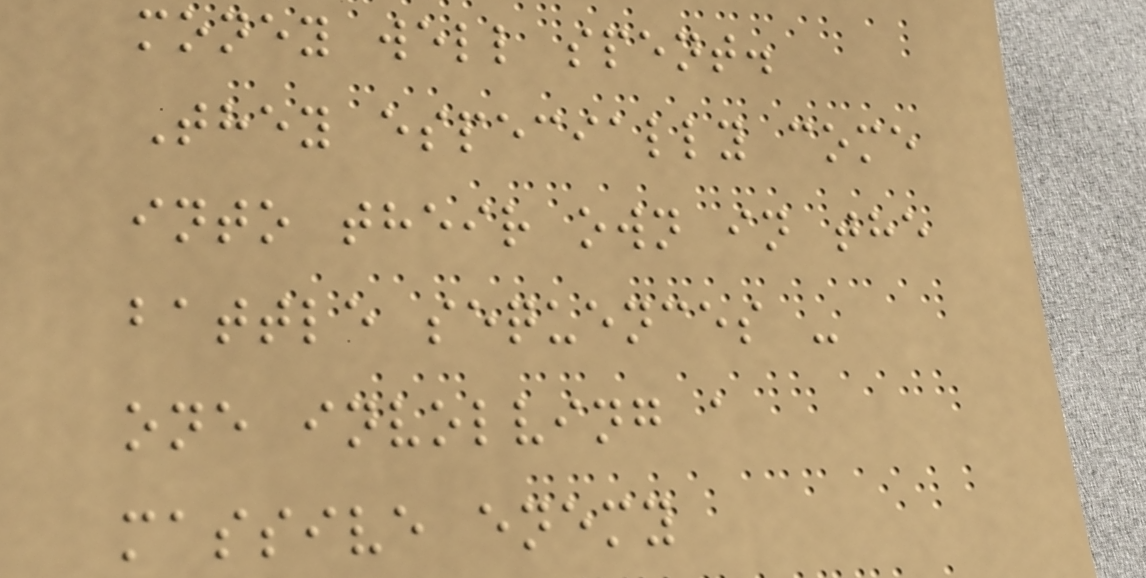money well spent.
They especially come
into their own in the
battle sequences -
one involving a
massive enemy
